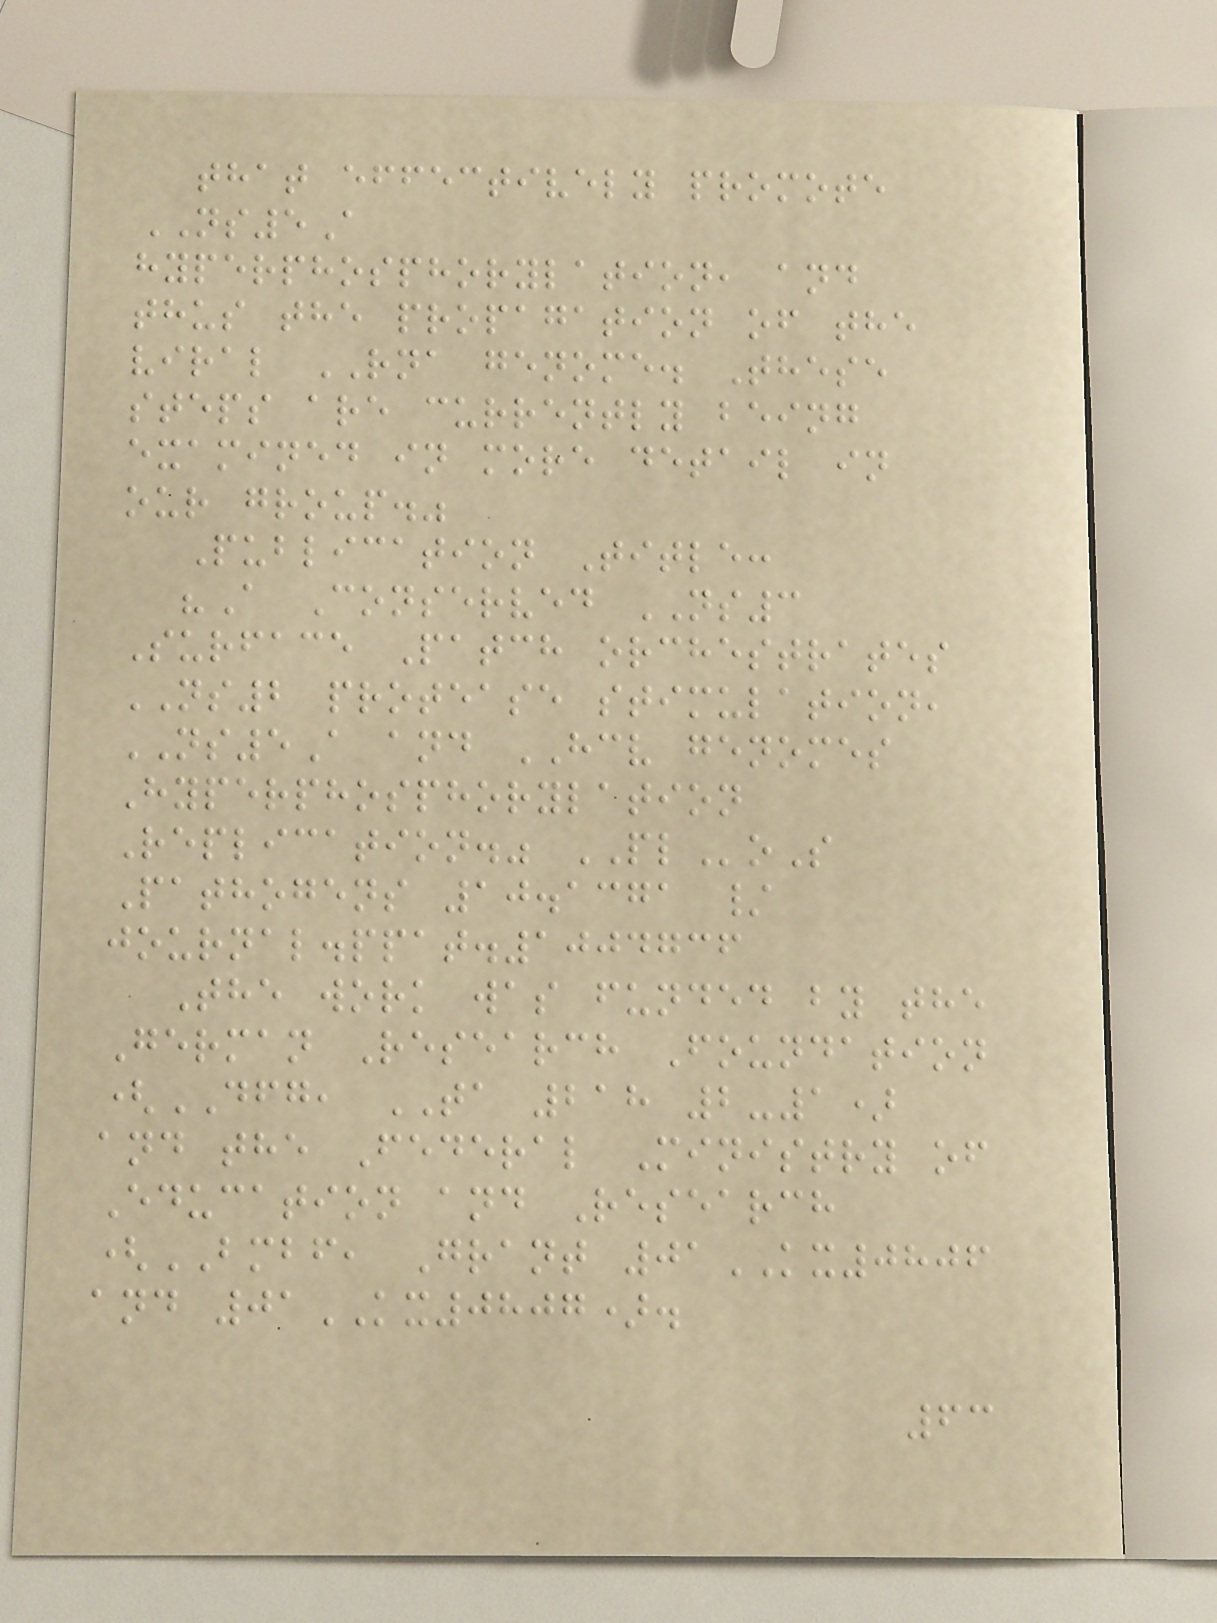that effectively promote
NS5A
hyperphosphorylation, and
thus the propagation of the
viral RNA genome. These
steps are currently being
examined in more detail in
our group."
Publication Title:
"A Conserved NS3
Surface Patch orchestrates
NS2 protease stimulation,
NS5A and HCV genomes
Hyperphosphorylation
Replication." PLoS
Pathogens 10.1371 /
journal.ppat.1004736
The work was funded by the
German Research Foundation
(DFG, TA 218 2-1)
and the Federal Ministry of
Education and Research
(BMBF, Grant 01KX0806
and 01KX0807).
63
